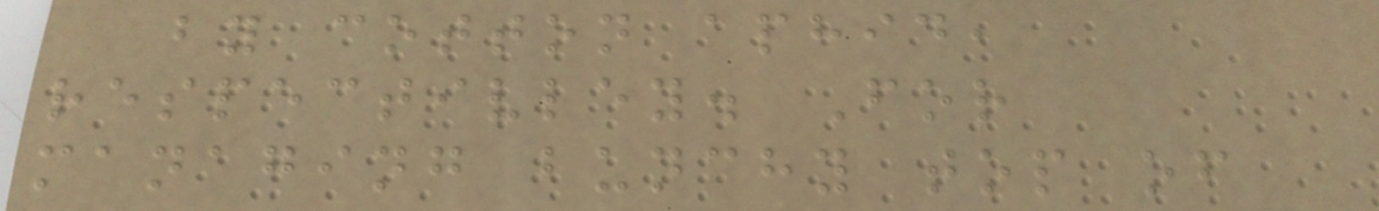by cotton aphid,
respectivley. For
managing bunchy top of
